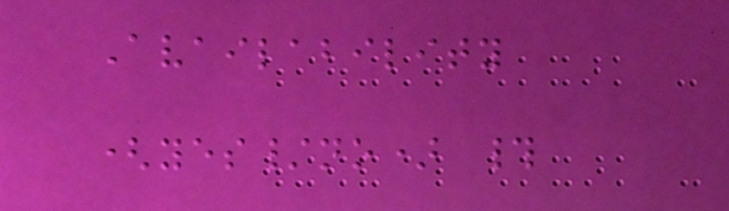Availability
(yes/no) #
